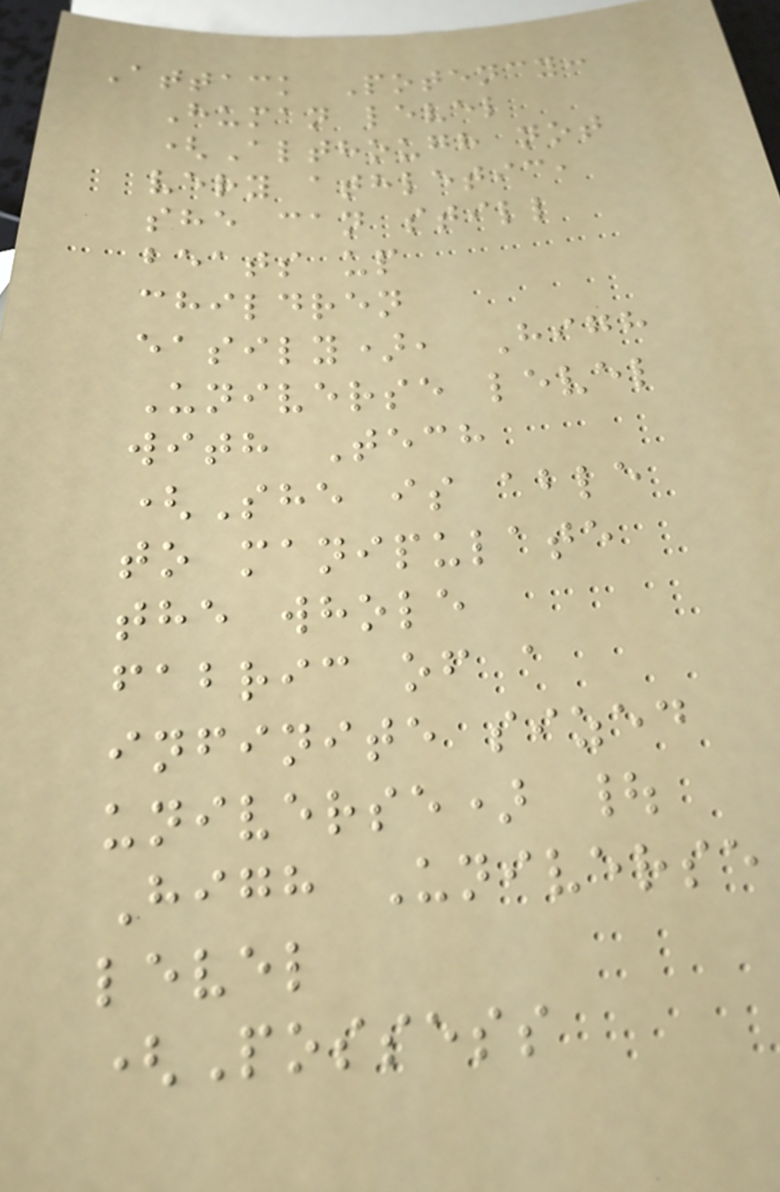Attack Potency:
Human level
(Although not
very athletic,
she can still
beats up
children
easily), High
Universe level
with Tech
(She is able
to manipulate
the whole
fabric of a
infinite sized
universe) |
High Universe
level
(Possess
